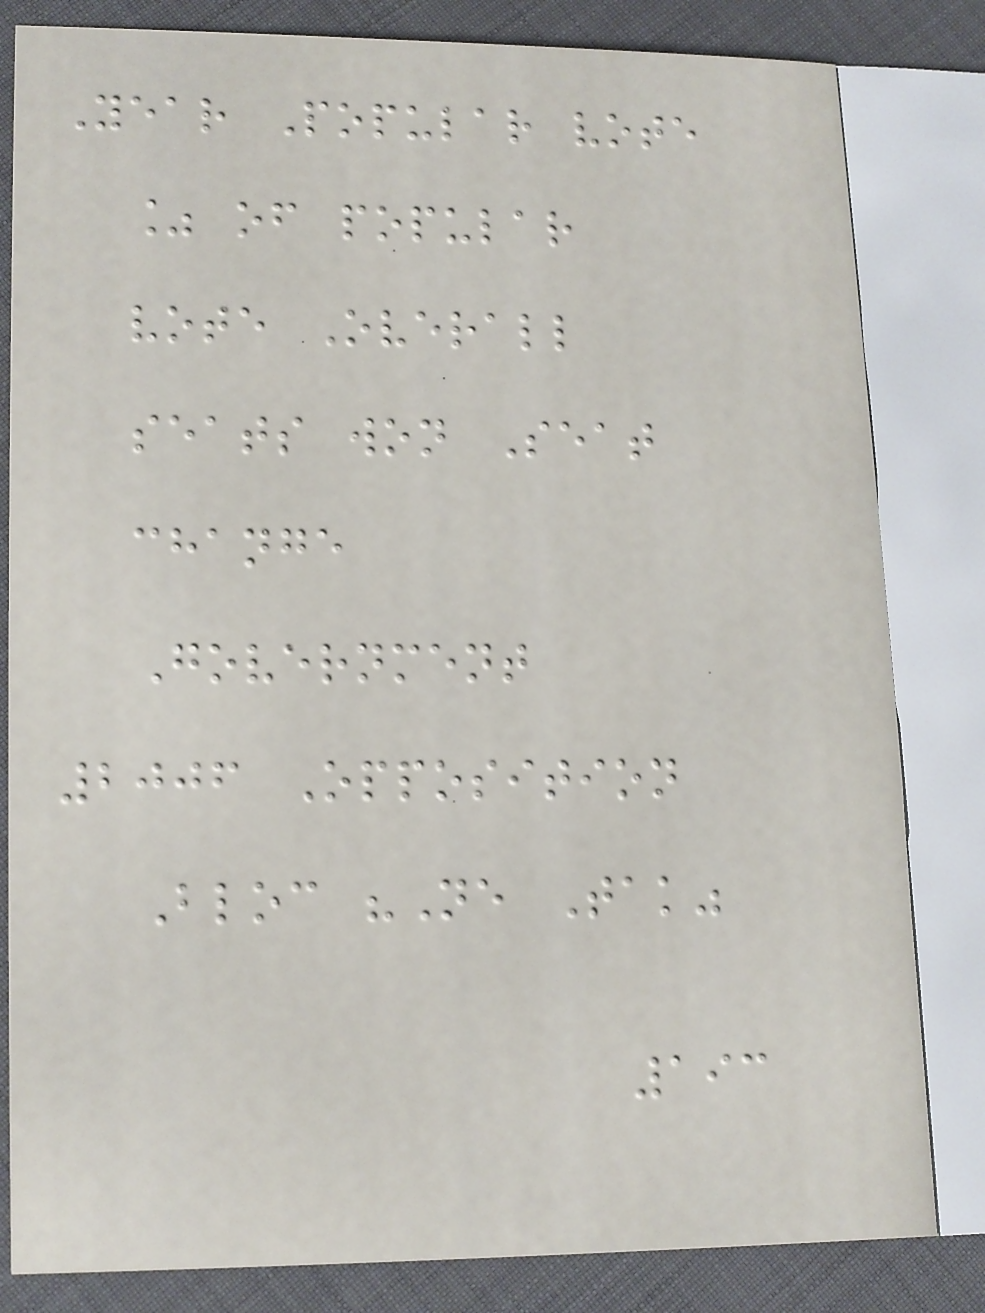Year Popular vote
% of popular
vote Overall
seats won Seat
change
Government
2006 Opposition
Bloc "Ne Tak"
193
